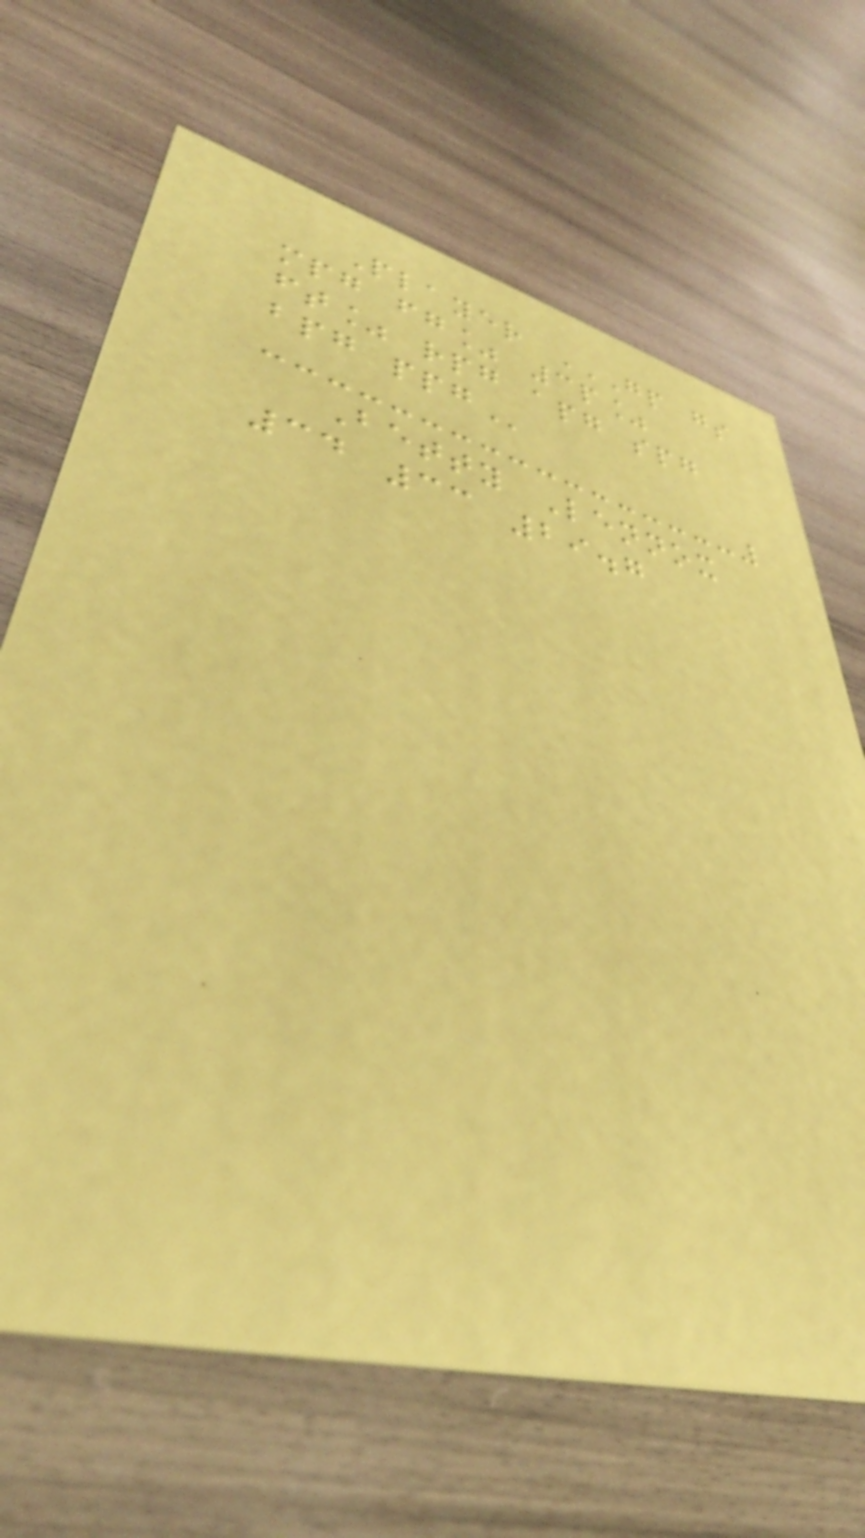Player GP GS
MPG FG% 3P%
FT% RPG APG SPG
BPG PPG
Betty Lennox
34 33 29.7
